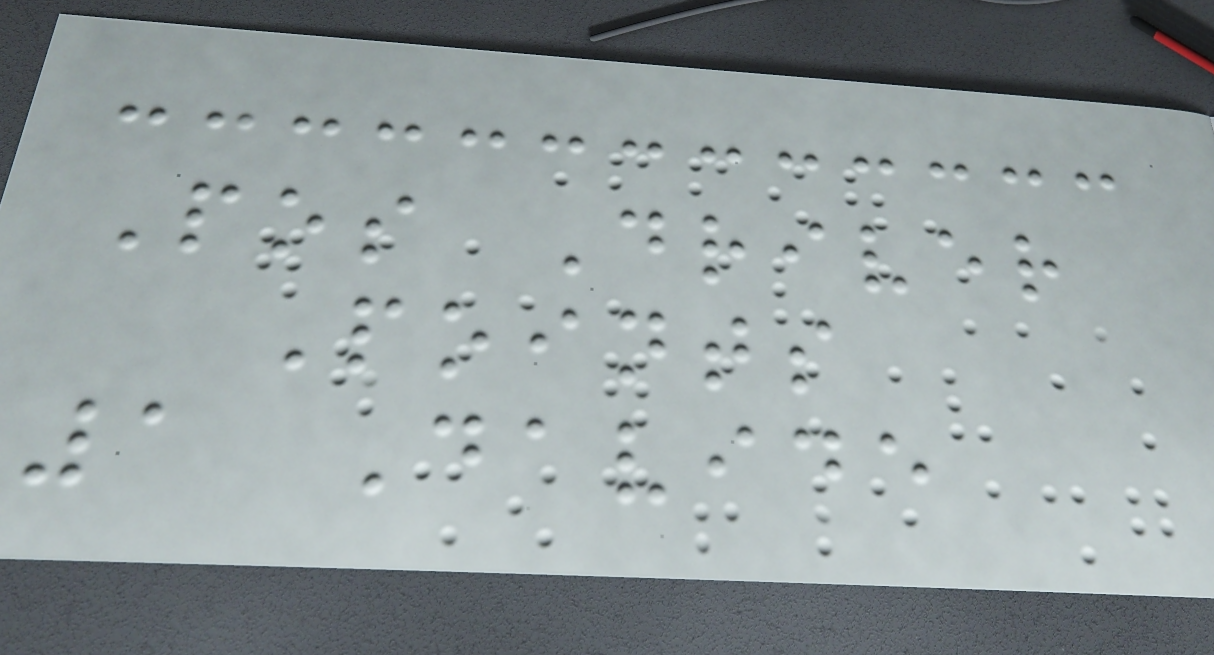Pos Driver
Points
1 Davide
